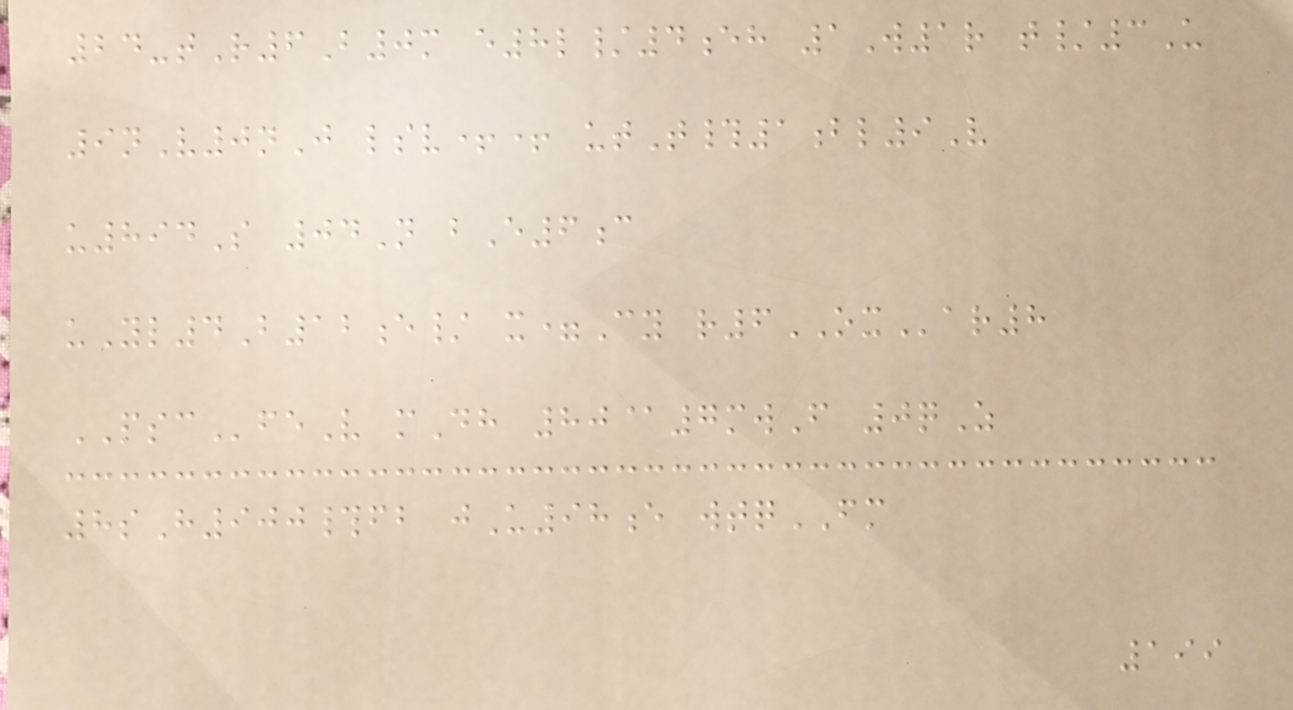24-tR6B0m e8l/4eh 1W1r t/3U
9nV0nJ lsv++ utT#1bl9V
u894S 04N bE6c
uYl4B12e/ x=Cy r6OXar8
PSCfeV mDh 80@7mwF 0qZ
8sH900#fb jU98e wtqFM
199
